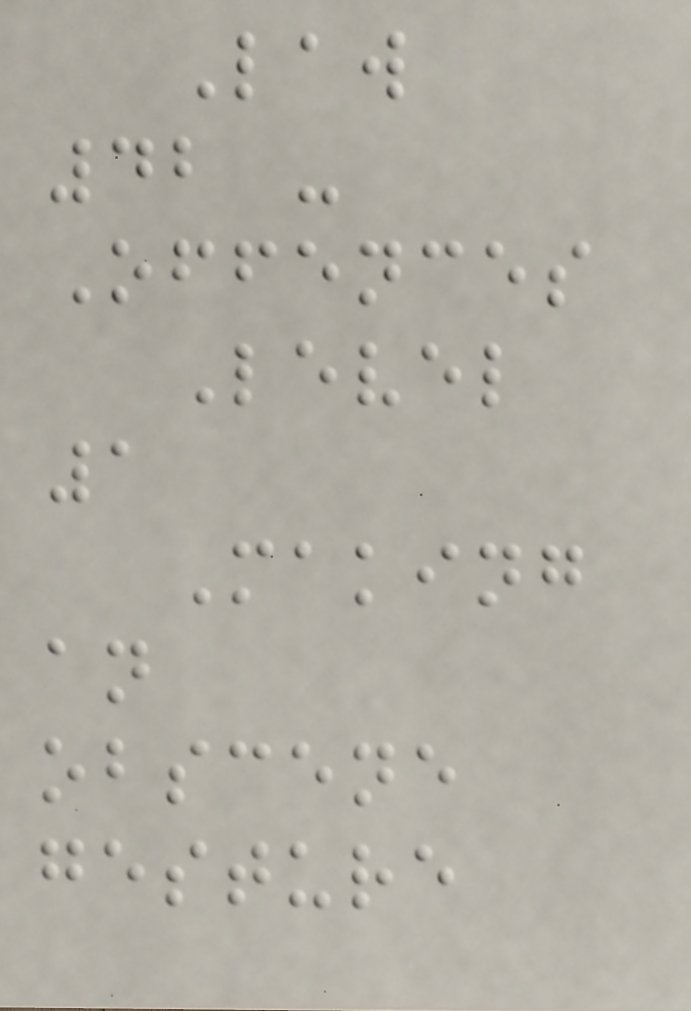Law
42 -
Offences
Level
1
Making
an
obscene
gesture
